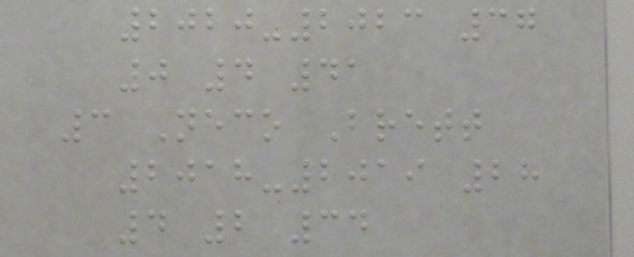2020-2023 37
0 4 41
3 Neco Brett
2018-2019 28
4 2 34
